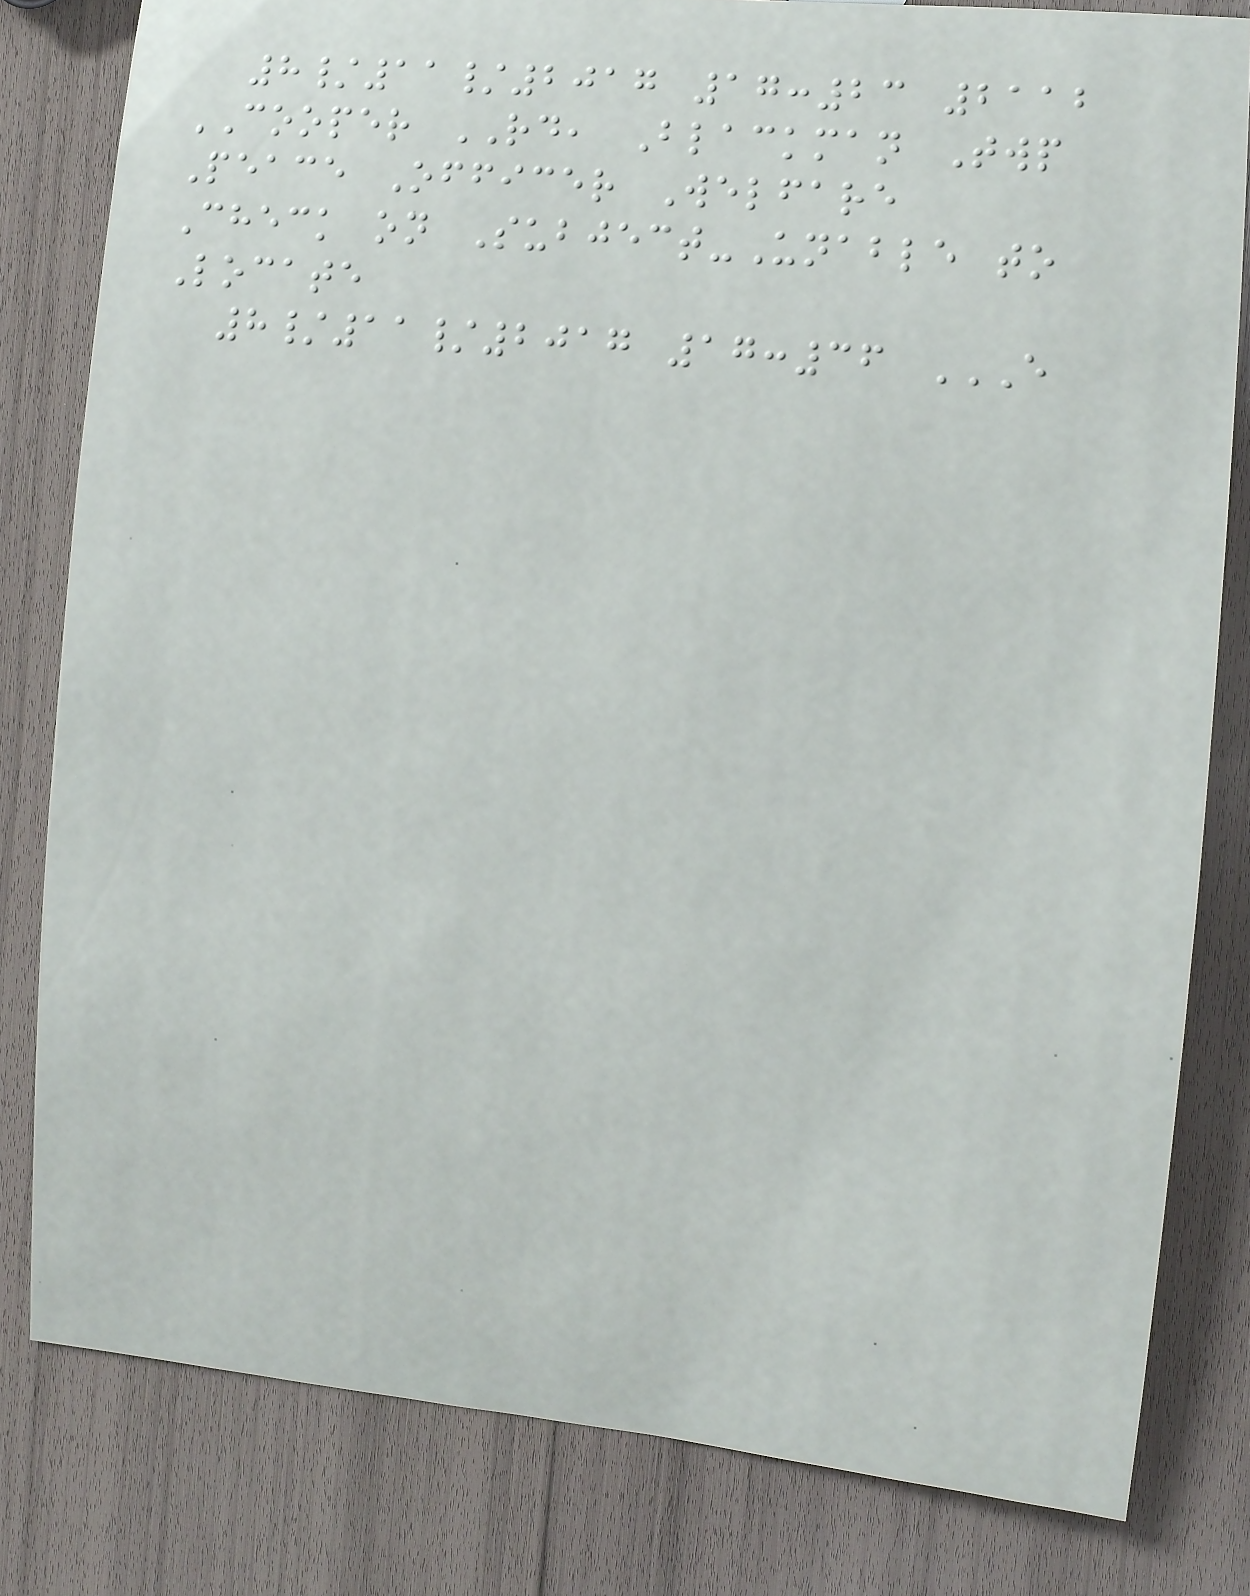8/11/2017 17:23 2112
COOPER RD, Blackman Twp
Peace Officer Welfare
Check on Subject-Unable to
Locate
8/11/2017 17:36 E
